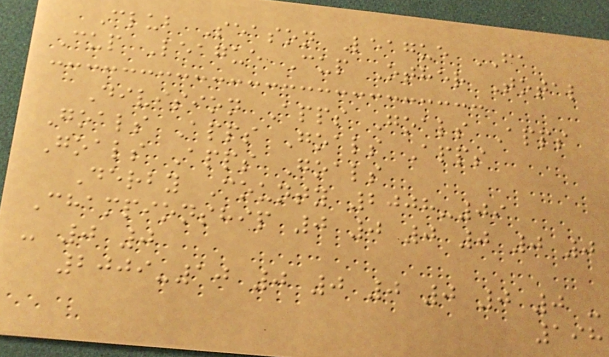Club Season League FA
Cup League Cup Other Total
Division Apps Goals Apps
Goals Apps Goals Apps
Goals Apps Goals
Derby County 2008-09
Championship 0 0 0 0 0 0
- 0 0
2009-10 0 0 0 0 0 0 -
198
